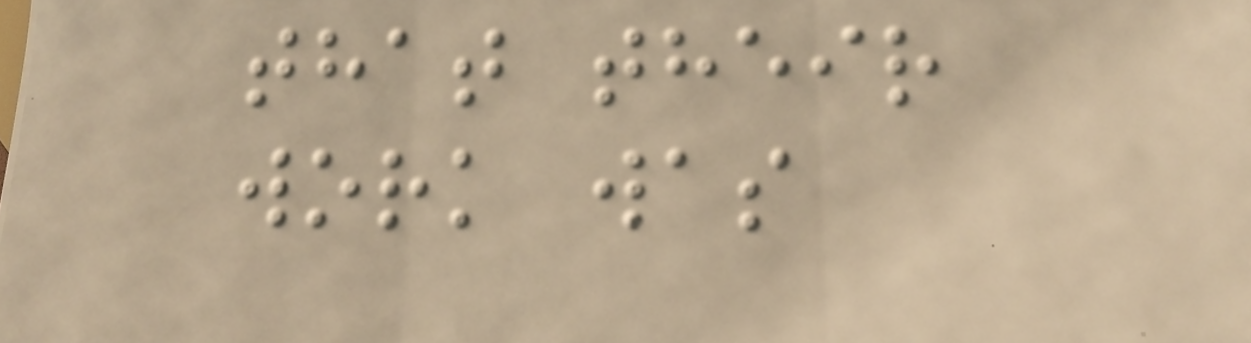that their
work was
